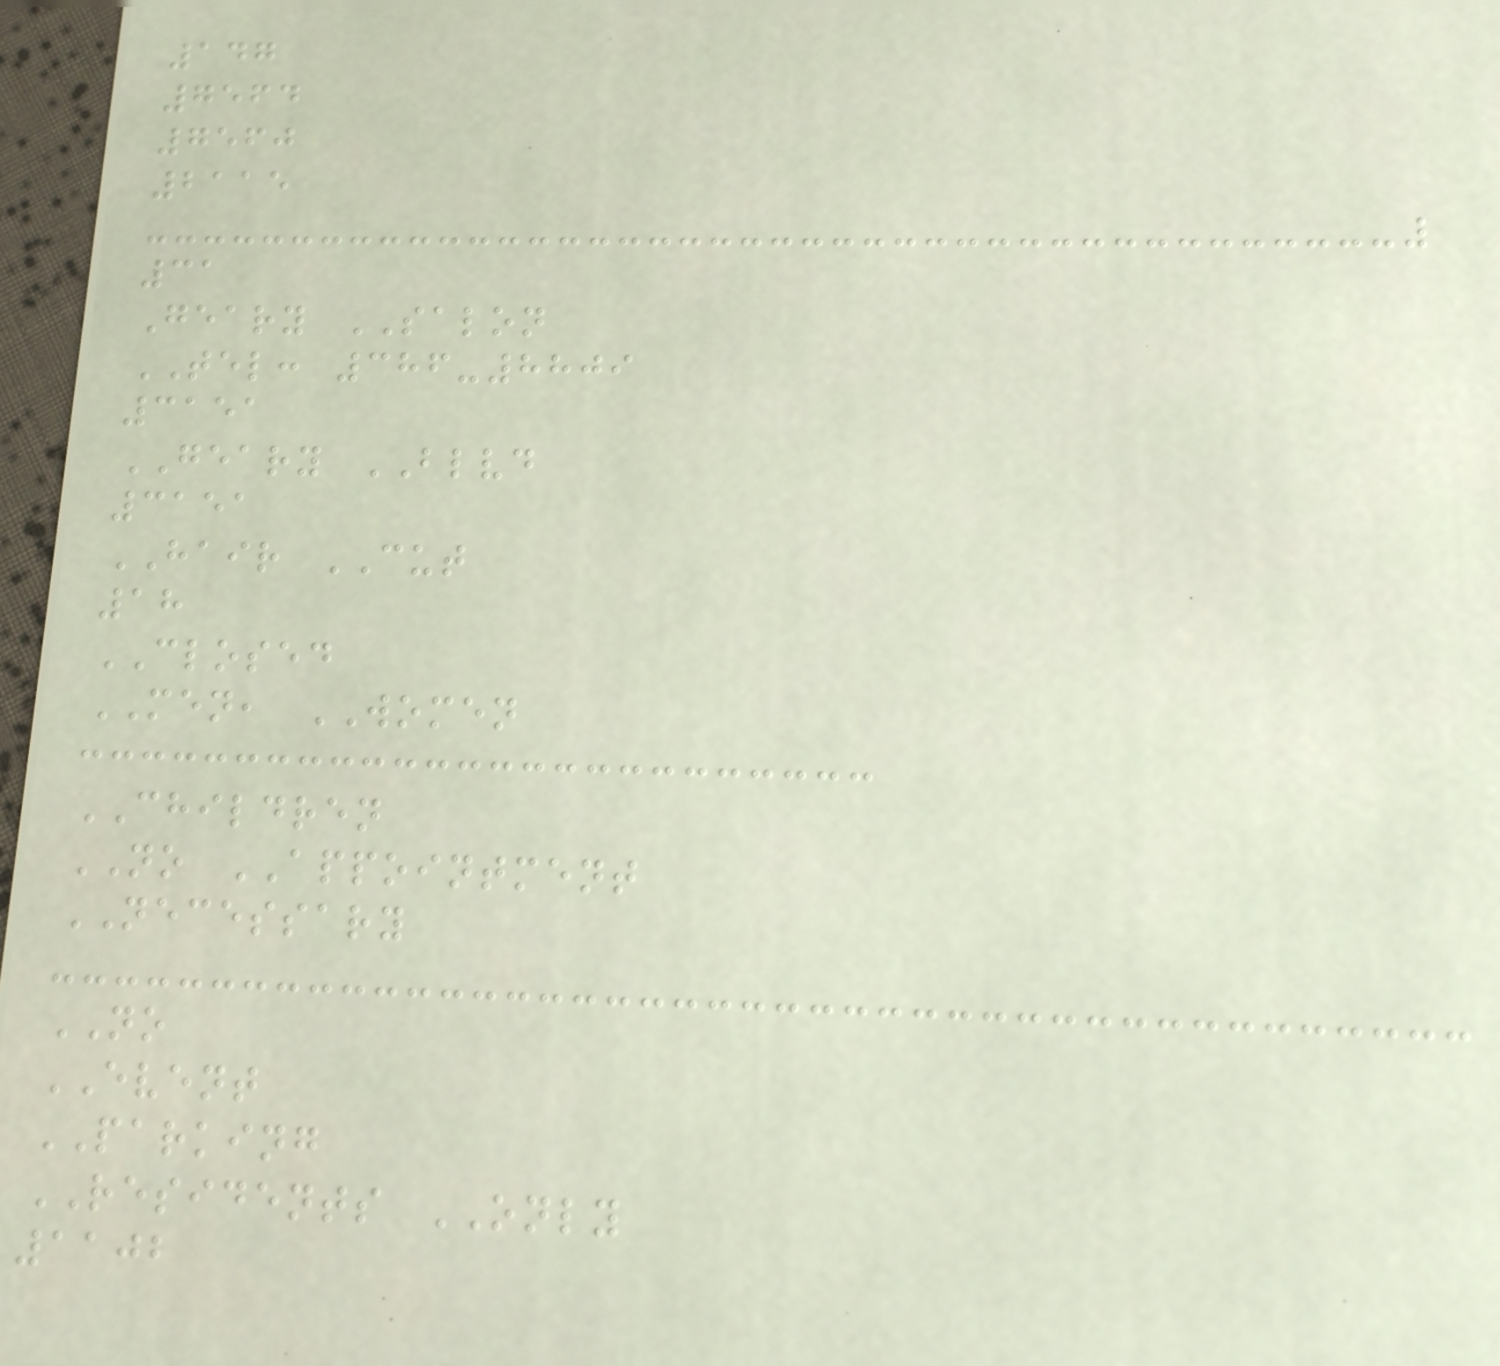147
7564
7560
2115
31
Geary SALON
TEL: 386-8809
3151
GEARY BLVD
3151
HAIR CUT
18
CLOSED
MEN, WOMEN
CHILDREN
NO APPOINTMENT
NECESSARY
NO
EVENT
PARKING
RESIDENTS ONLY
1102
